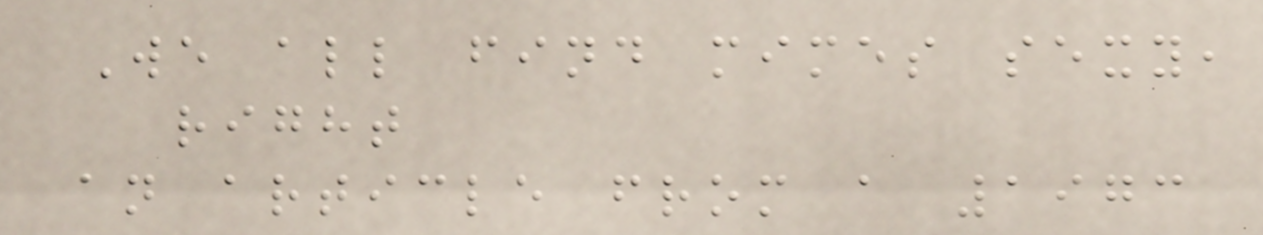We all find mimes sexy,
right
an article from a 1973
